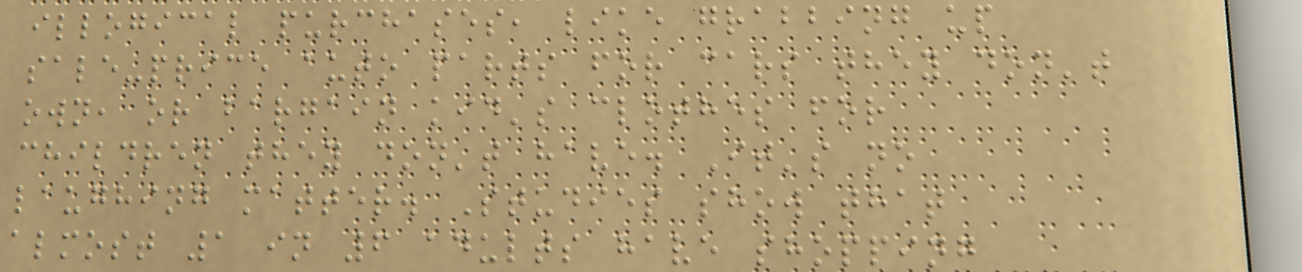illogical purchases, like grabbing up
sale-price auto parts for cars they don't
own, or bargain kid's clothes for
children they don't have. It's no
laughing matter. Studies show that
almost 1 in 6 adults have shopping
